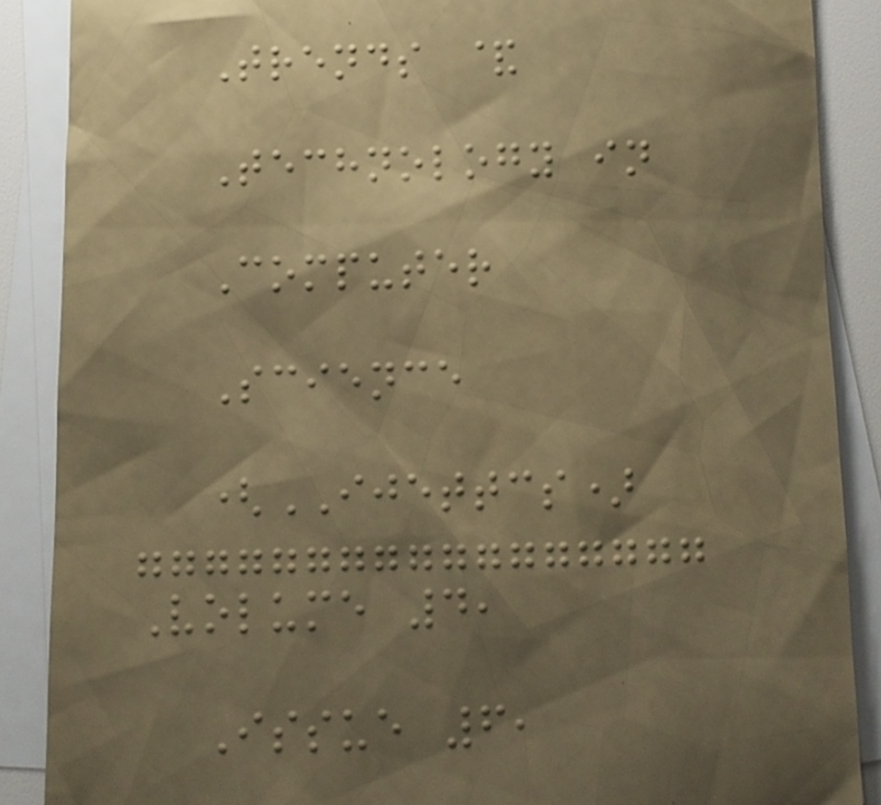Trends &
Technology in
Computer
Science
(IJETTCS)
Volume 4,
Issue 6,
